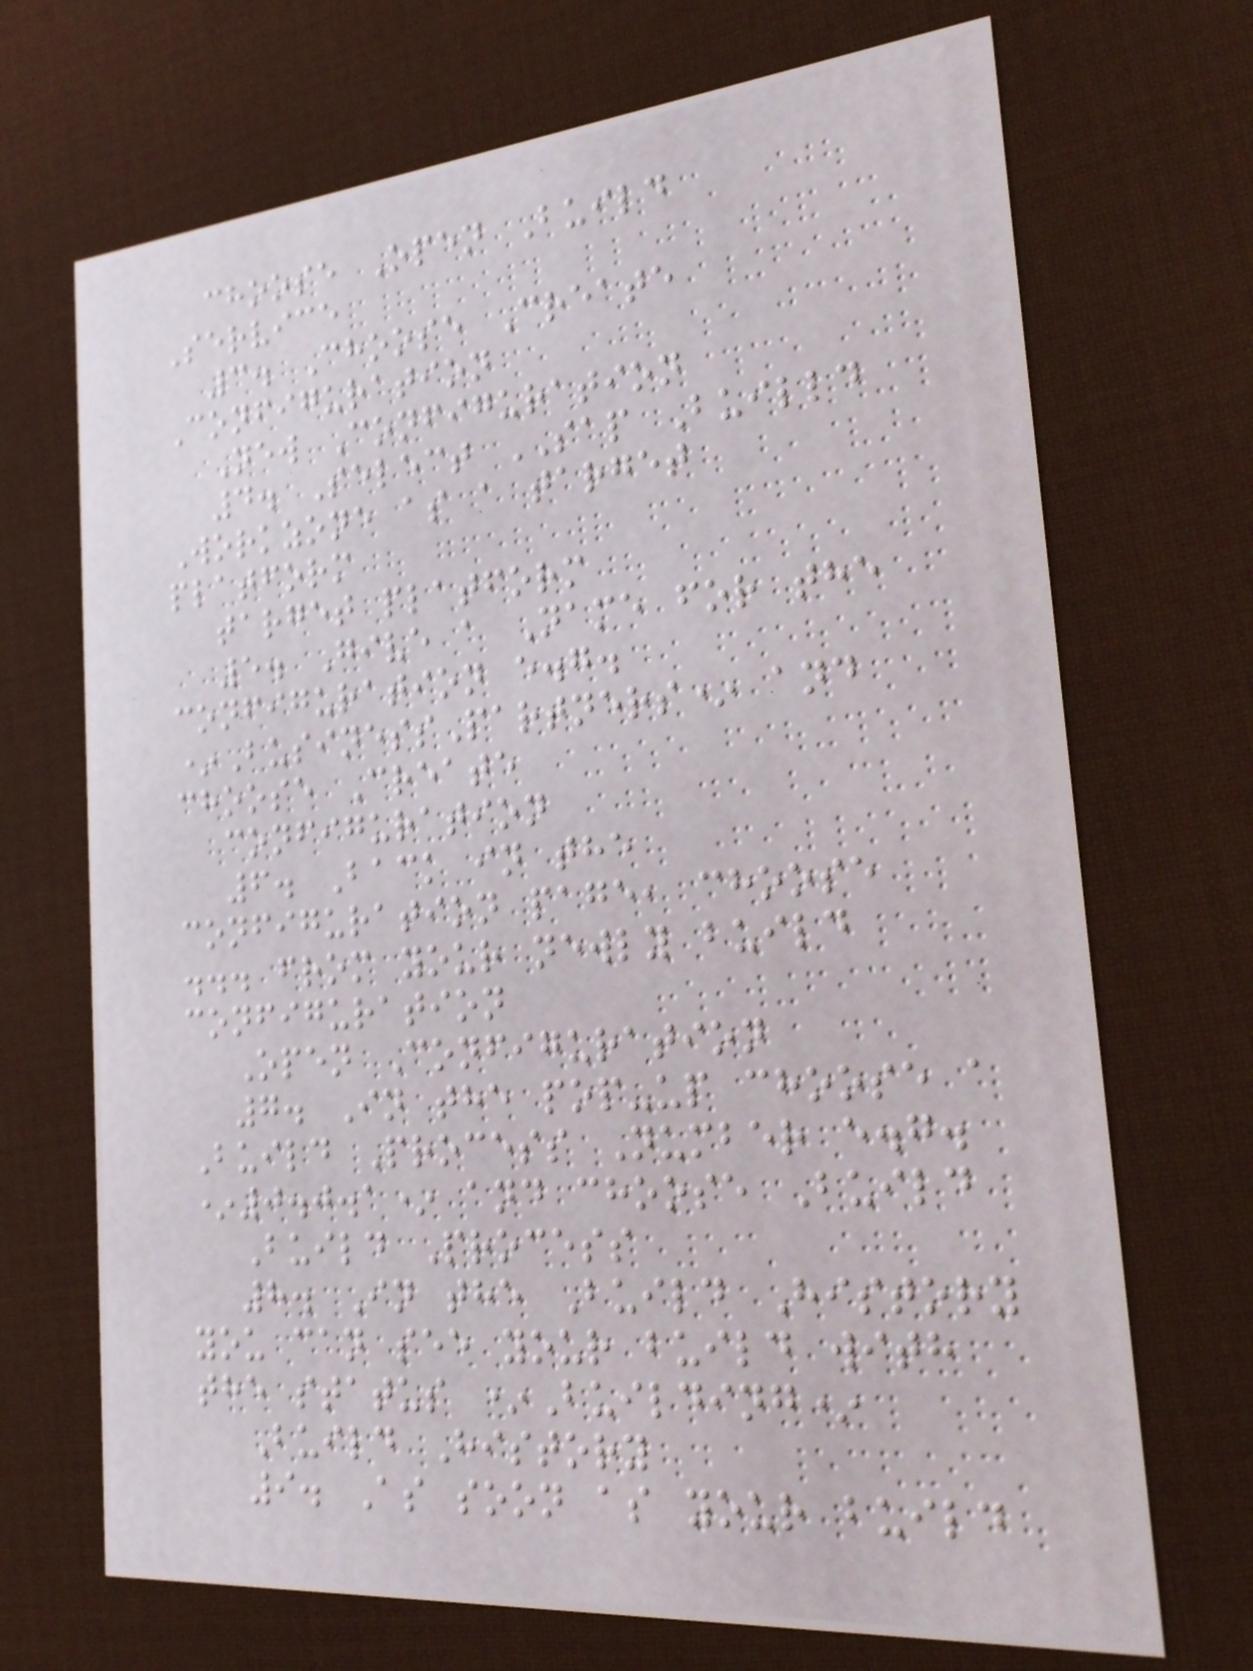choose Open Build
Service
3. Choose Create
Configuration
New Configuration
4. Select SAP Builld
Workzone as a target
platform
target platform
5. Give a Name for the
configuration e.g.
*BusinessPartners* and
choose Create
configuration
6. Back in the
configuration page, choose
... from your newly build
configuration
Open Configuration
7. In the pop-up choose a
Build Process Number e.g.
*0.0.1* and choose Build
Build Process
8. In the Build History
you can see your build with
the status *Building*
Build History
9. As soon as your build
